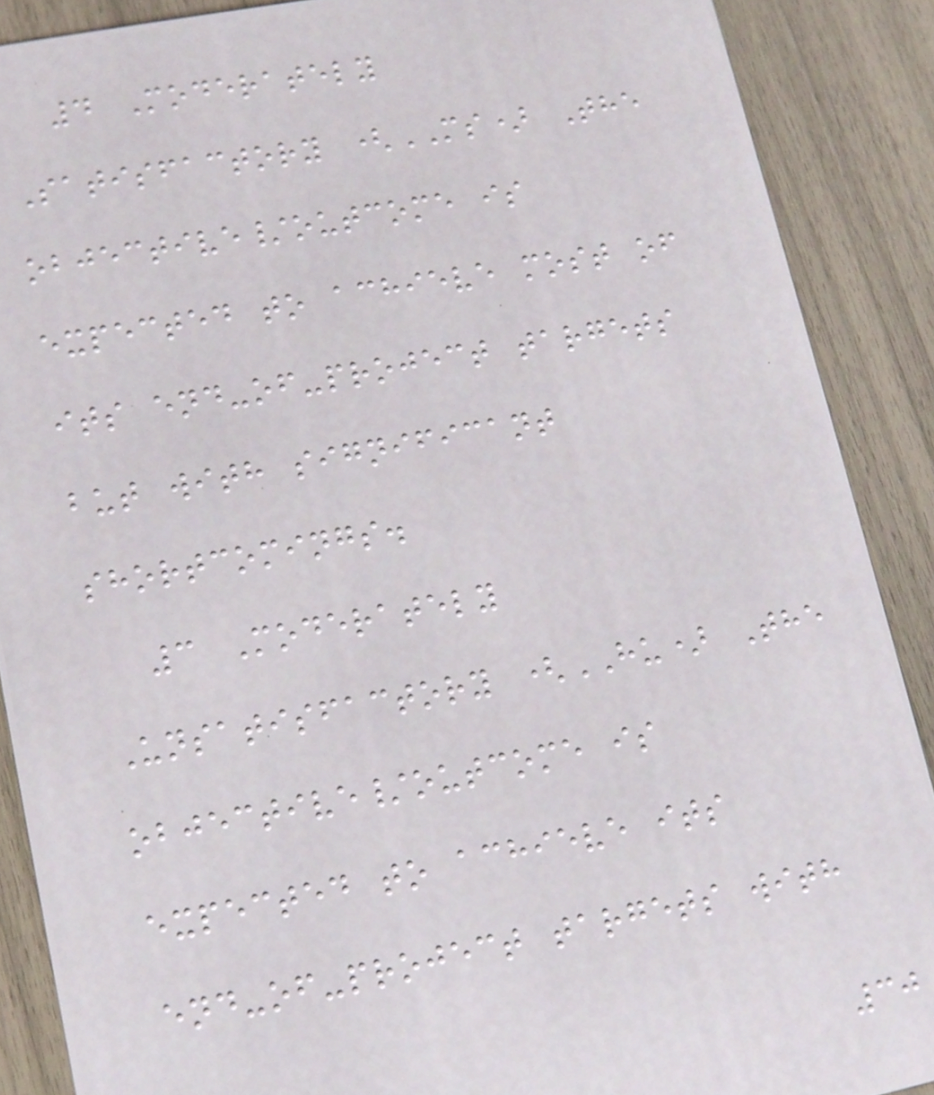4 Moderately
Satisfactory (MS) The
objective/outcome is
expected to achieve most of
its end-of-project targets
but with significant
shortcomings.
3 Moderately
Unsatisfactory (HU) The
objective/outcome is
expected to achieve its
end-of-project targets with
30
